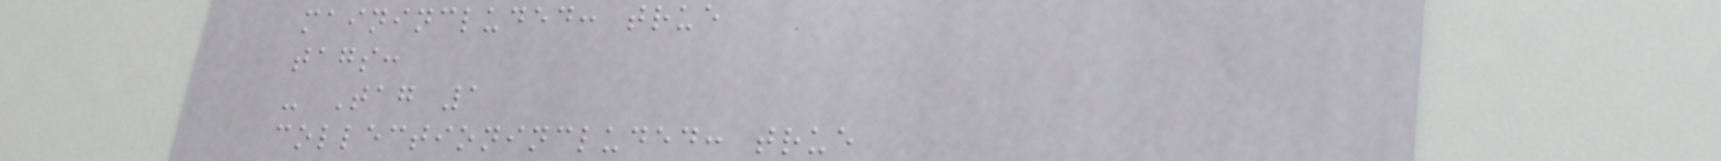mainincluded: true
tags:
- Tag 1
collectionincluded: true
